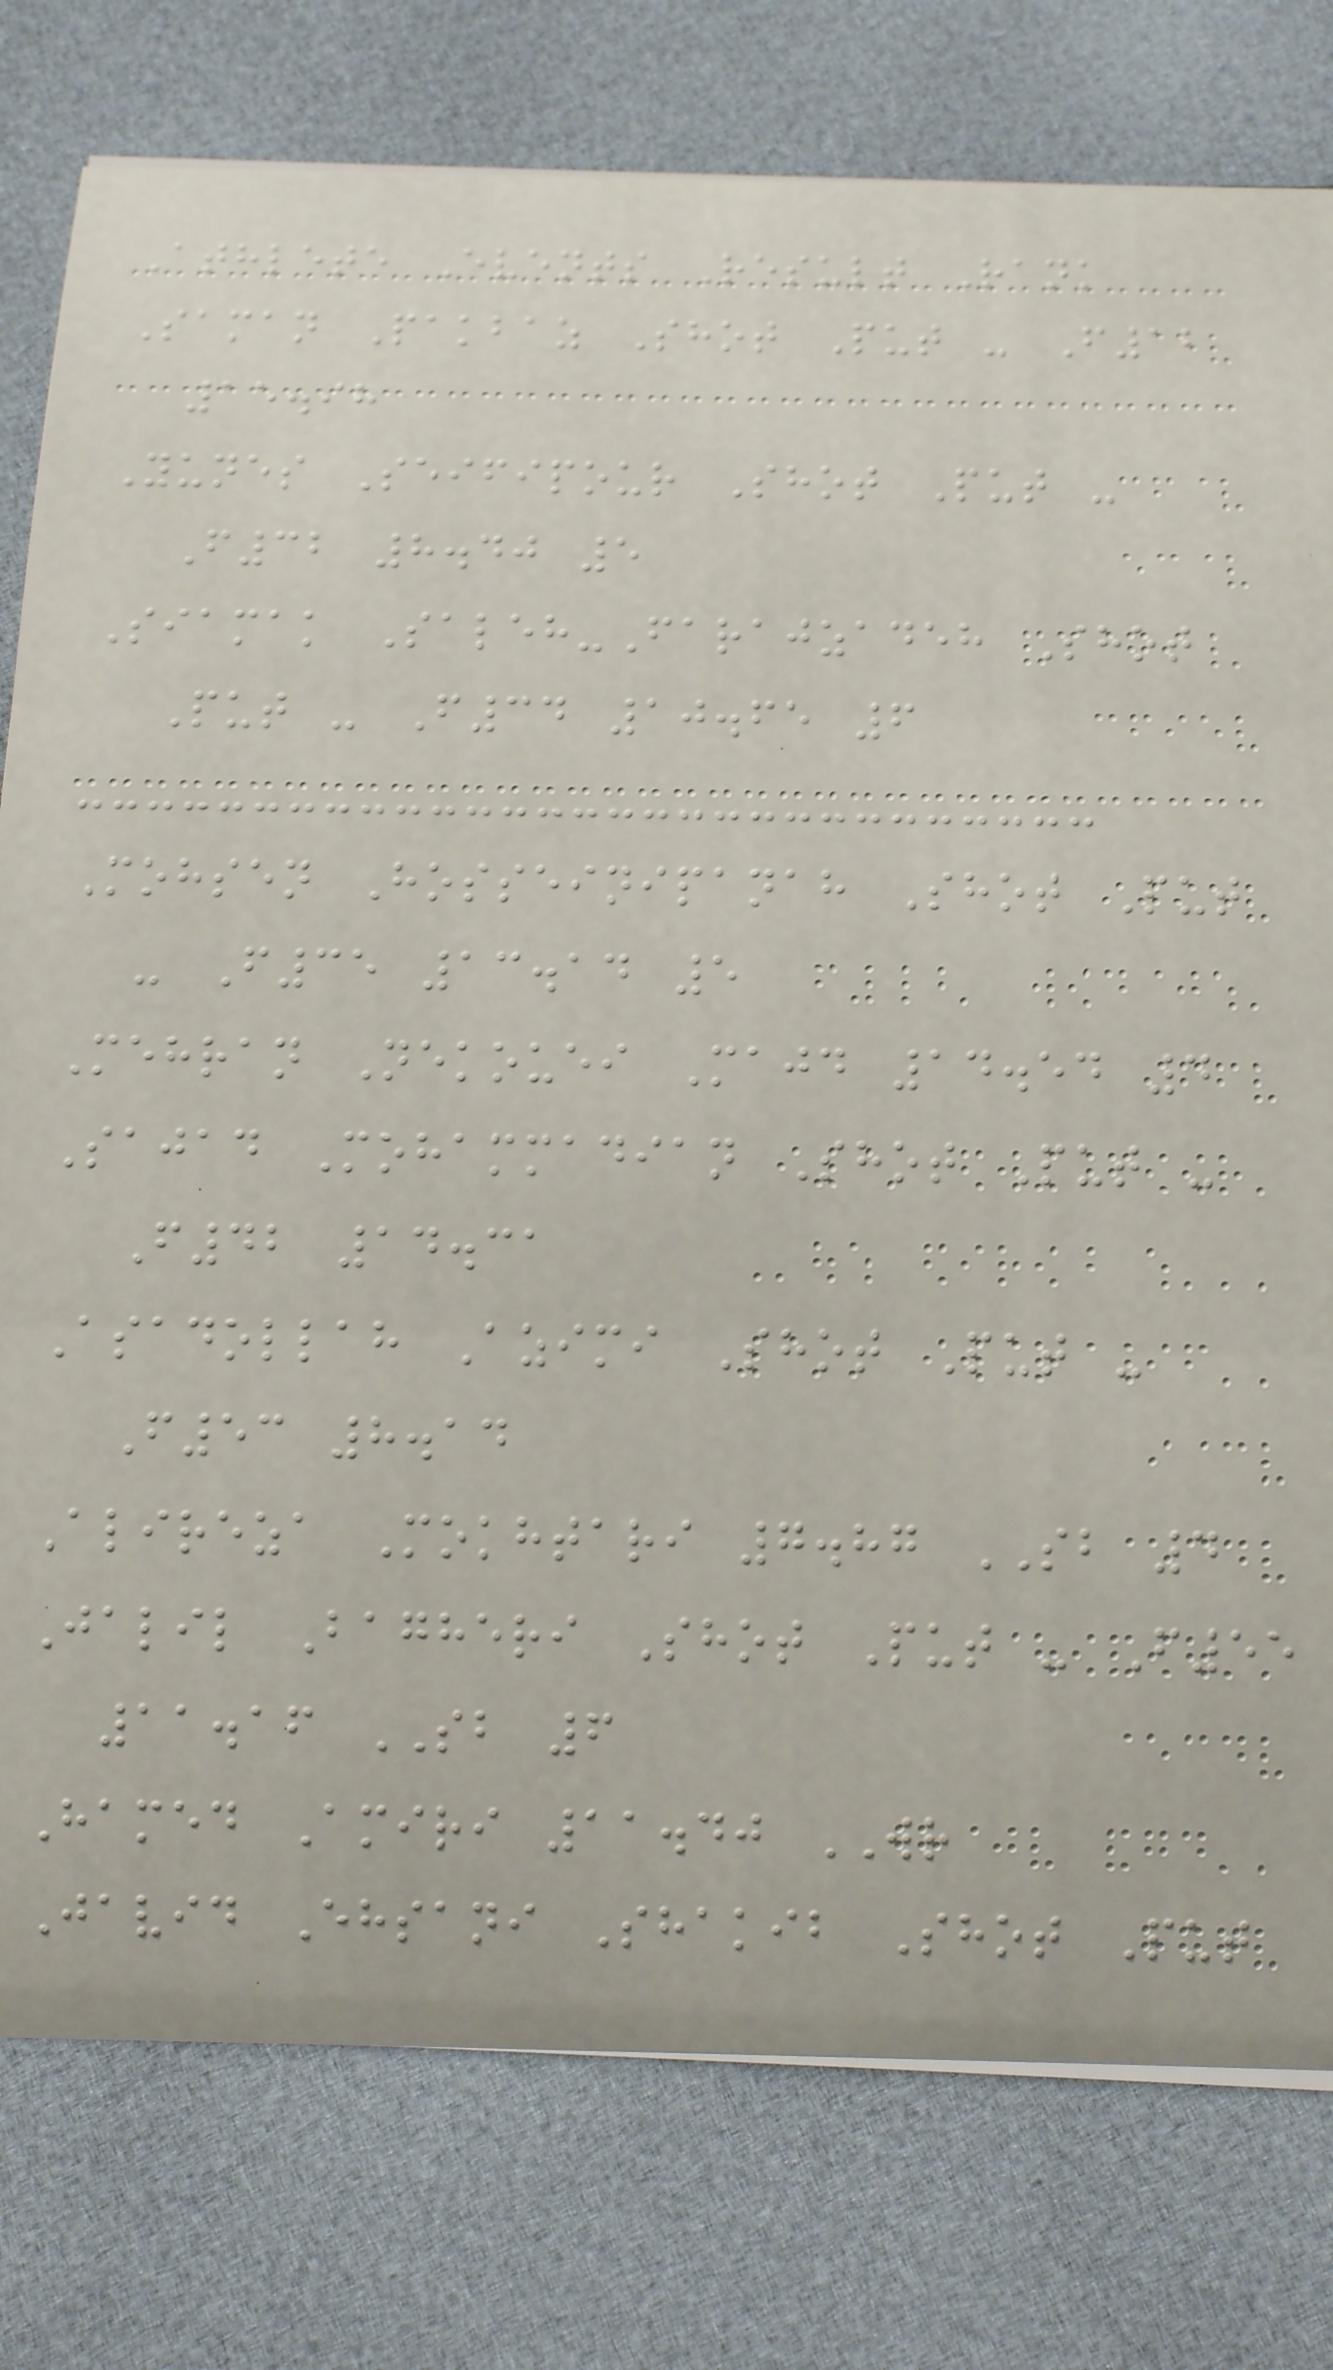Athlete Events Result Rank
Saman Pakbaz Shot Put - F12
15.98
Yunes Seifipour Shot Put -
F32 8.40 5
Siamak Saleh-Farajzadeh Shot
Put - F34 10.65 6
Mohsen Hosseinipanah Shot Put
- F35 13.14 5
Mehran Nekouei Majd 14.54 4
Sajad Mohammadian Shot Put -
F42 14.31
Asadollah Azimi Shot Put -
F53 8.14
Alireza Mokhtari 7.87 SB 4
Jalil Bagheri Shot Put - F55
11.16 SB 6
Hamed Amiri 11.40 WR
Javid Ehsani Shakib Shot Put
